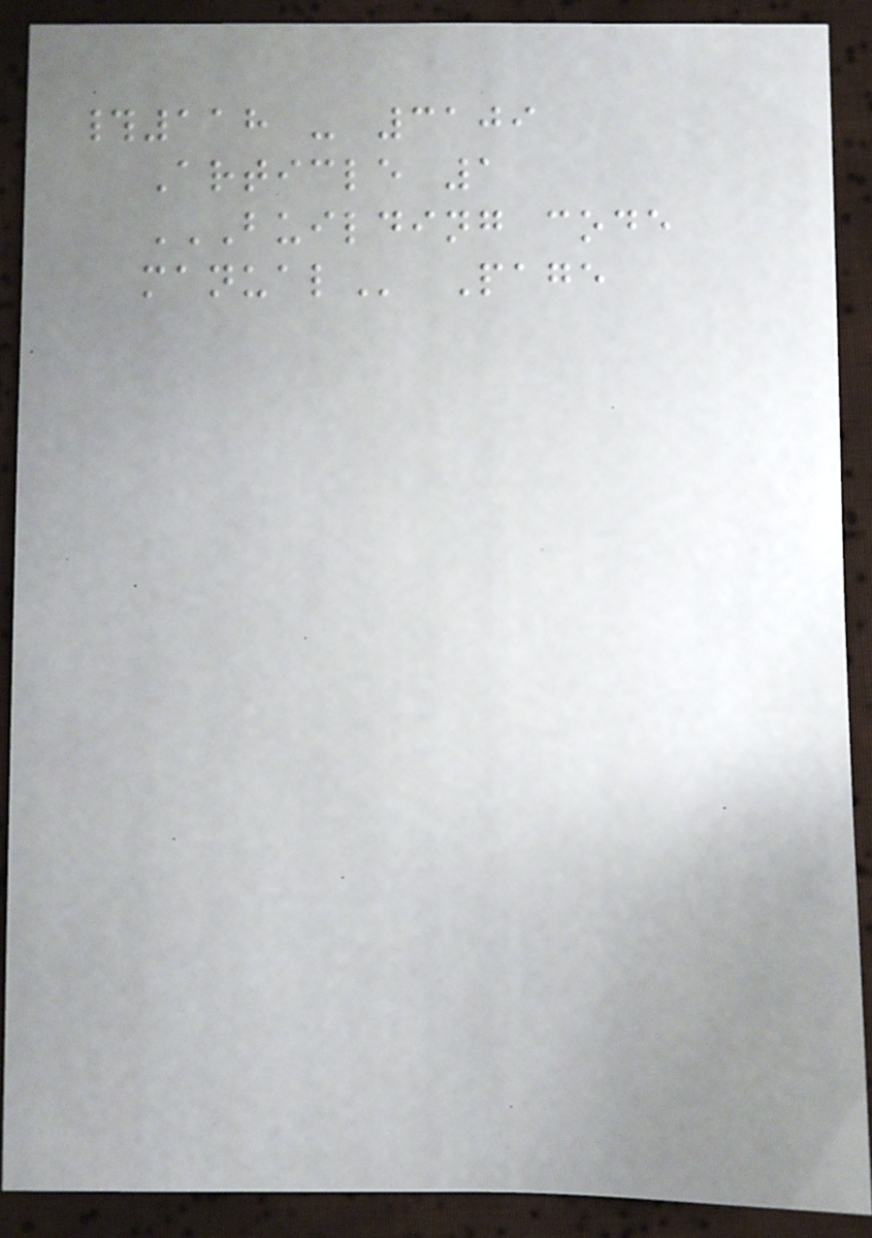#118 - 3109
Article 1
BUILDING CODE
MANUAL Page
